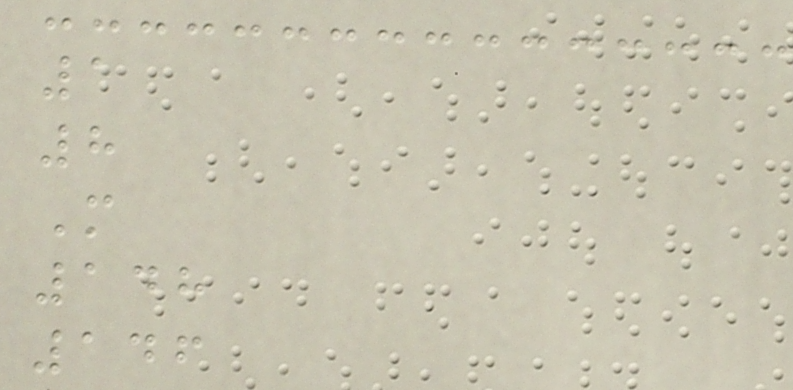1
8
M
148
146
